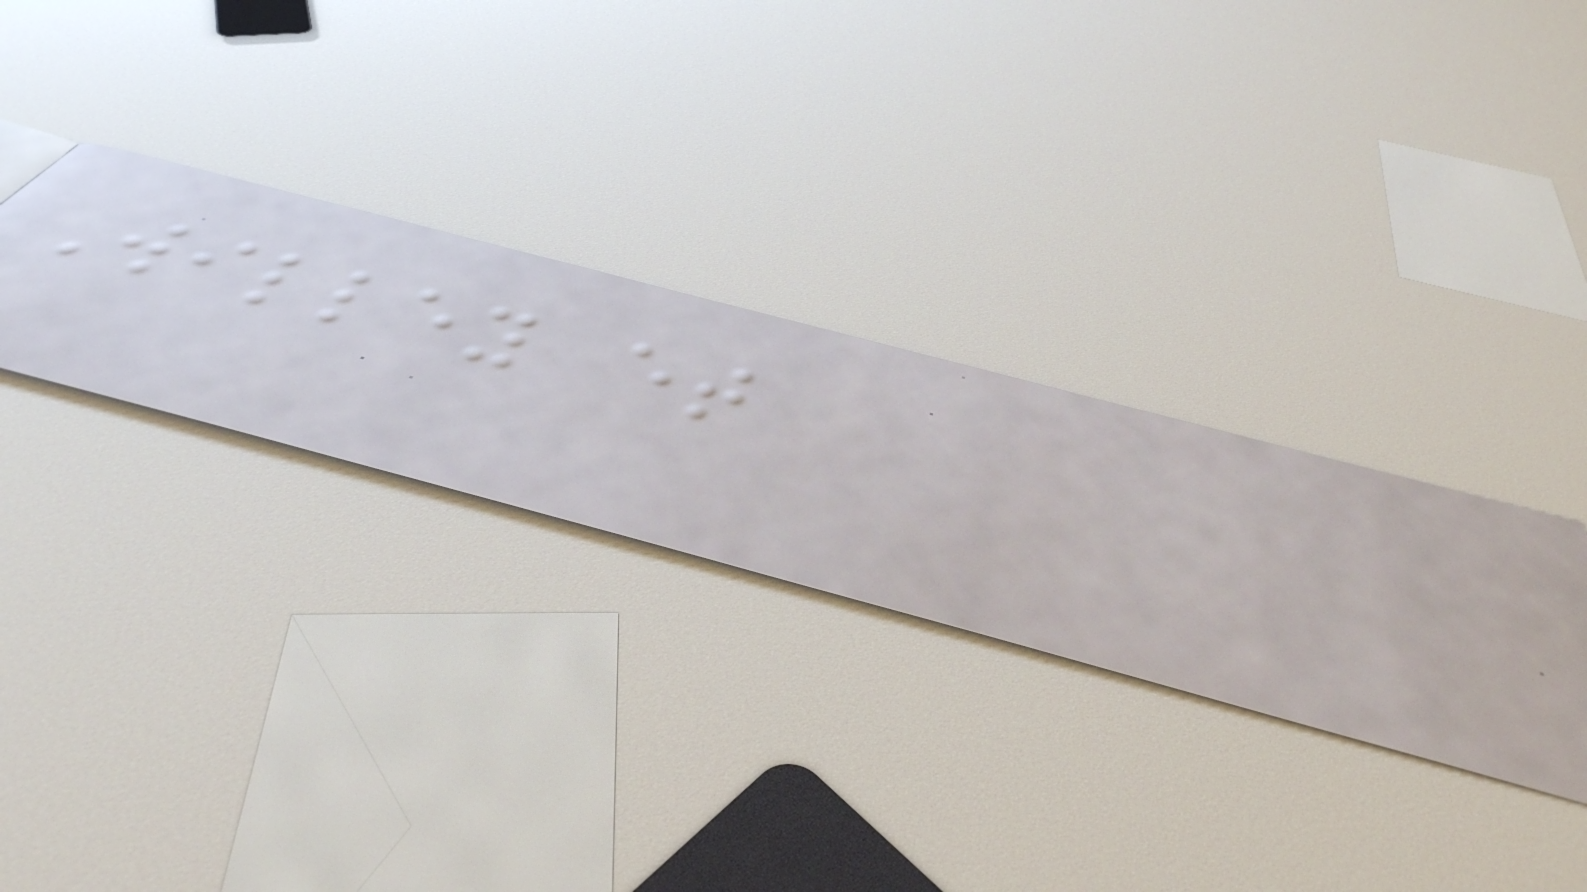Willey et
